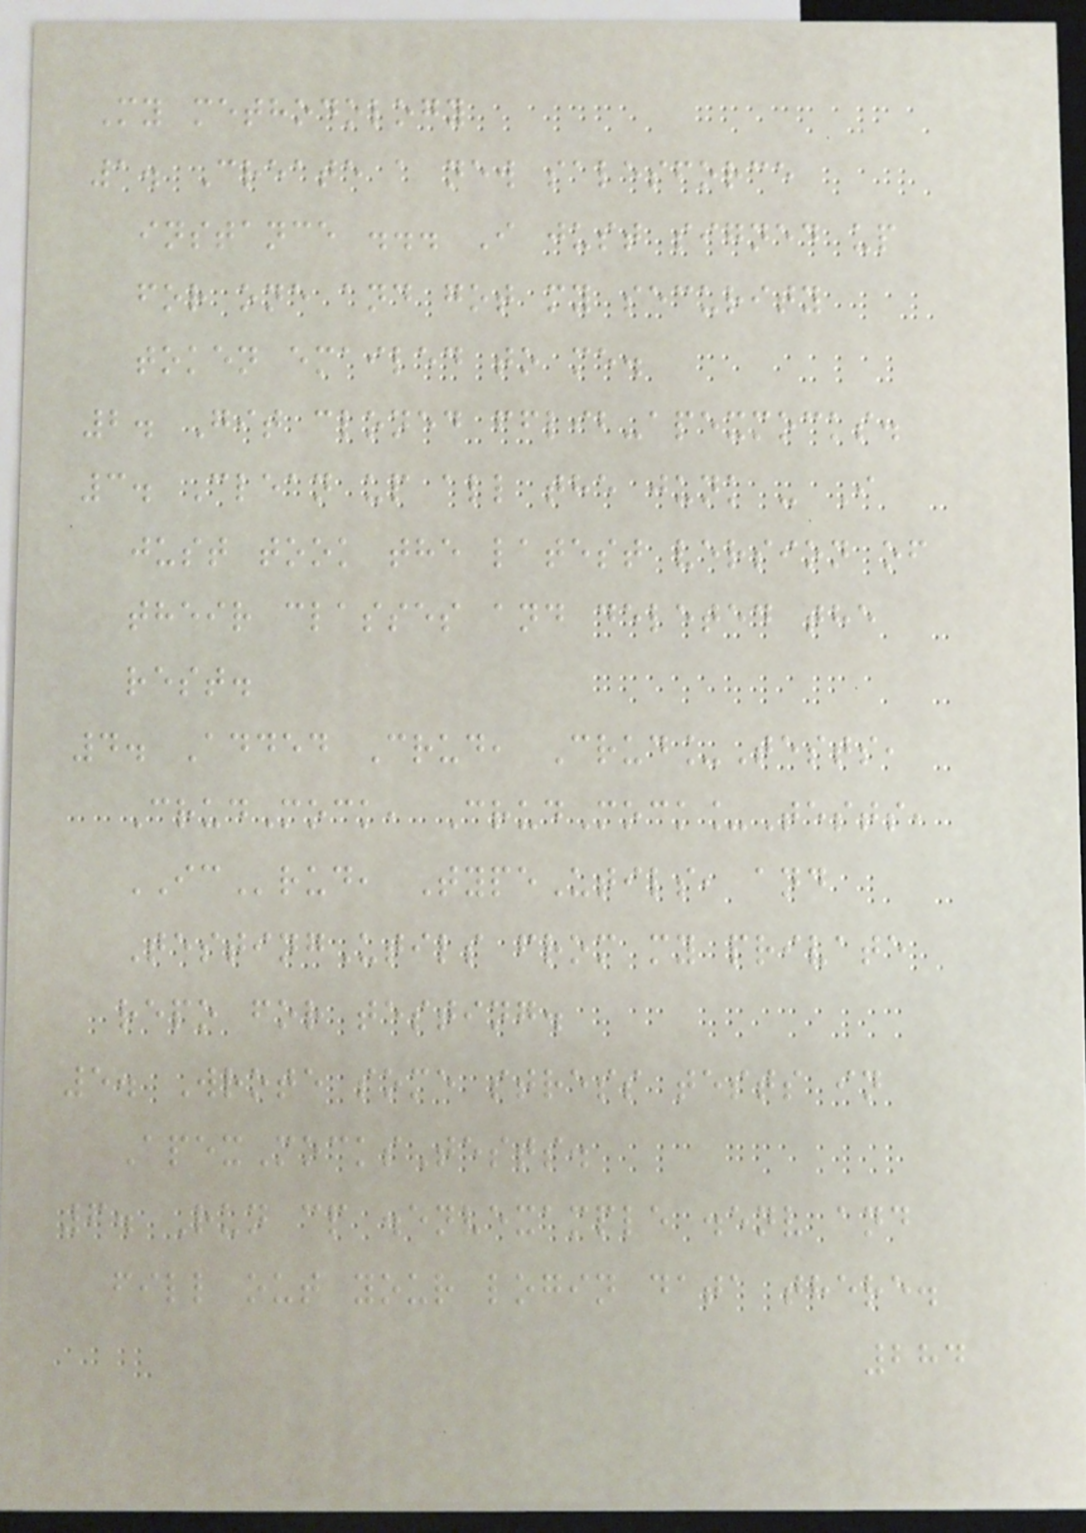My methodology
1. Create a new salesforce
instance ... I just signed up
for one and got my security
token emailed to me.
2. Git cloned fflib-apexmocks.
3. Clean up all the junk - I
just took the latest version of
their classes and deleted the
rest.
4. Added Crud, Crud_Tests,
CrudMock, CrudMock_Tests,
ICrud, TypeUtils, and
TestingUtils from my private
repo for testing.
5. Wrote some stress tests in
ApexMocksTests.
6. Run cp .envexample .env and
fill out your login data there.
284
